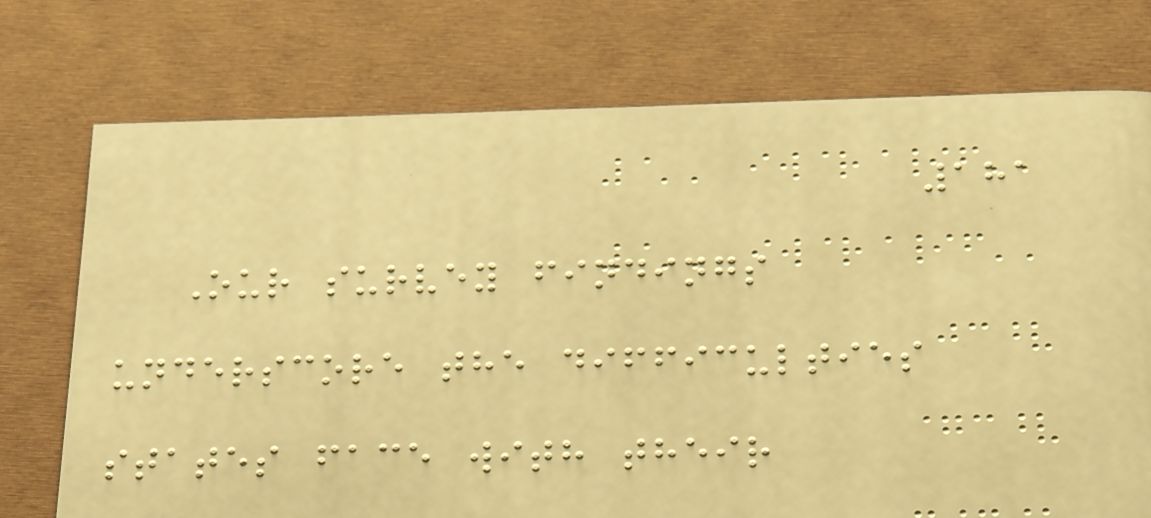181
Our survey findings
underscore the difficulties
states face with their
